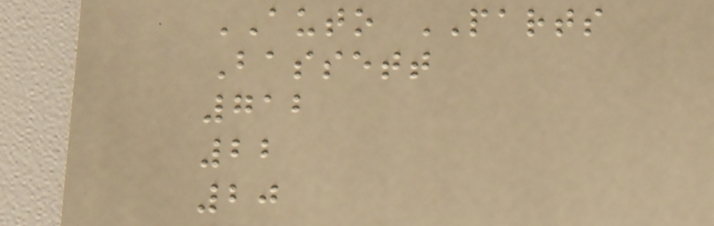AUTO PARTS
Bassett
712
22
20
